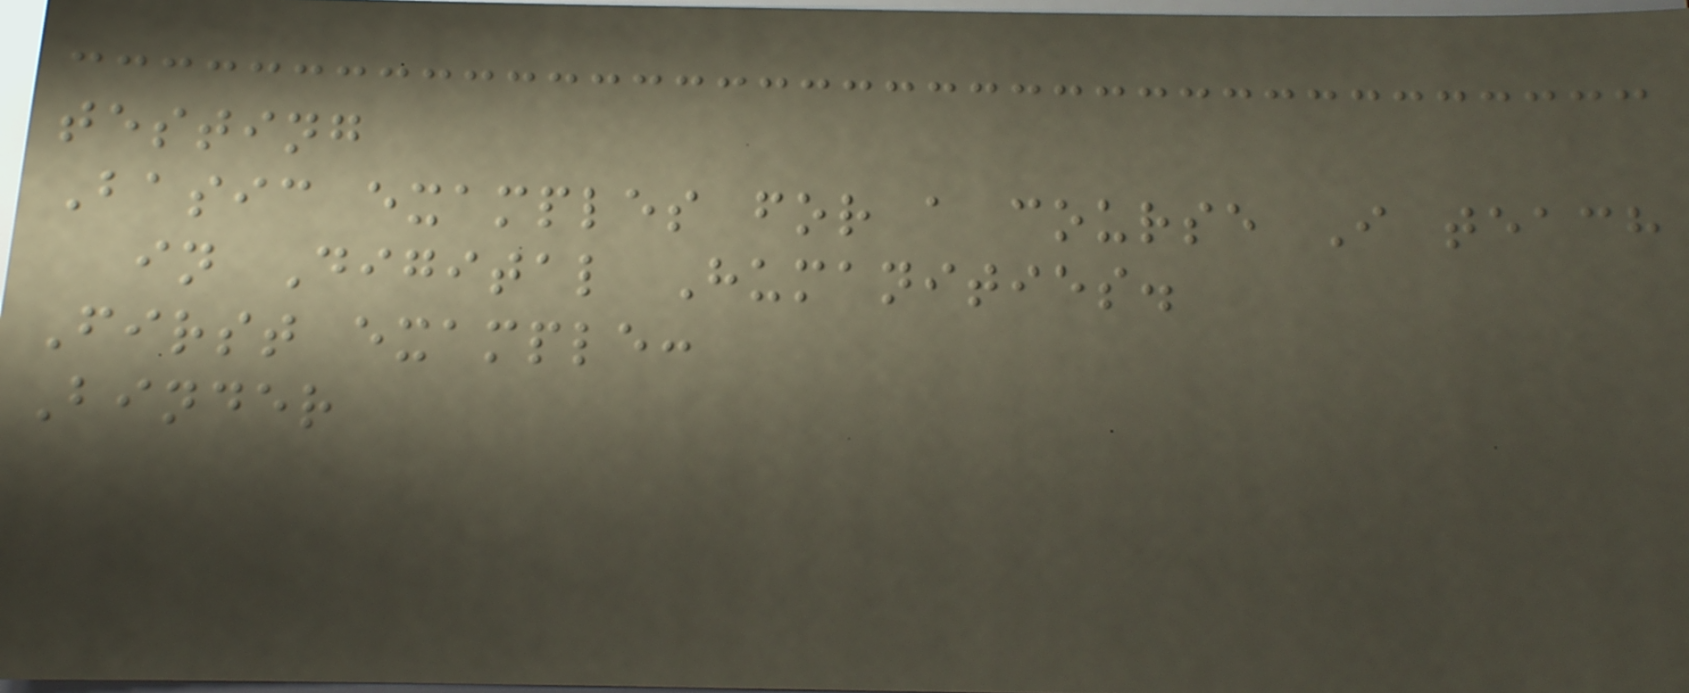testing
Basic examples for a course I teach
in Digital Humanities.
First example:
Binder
